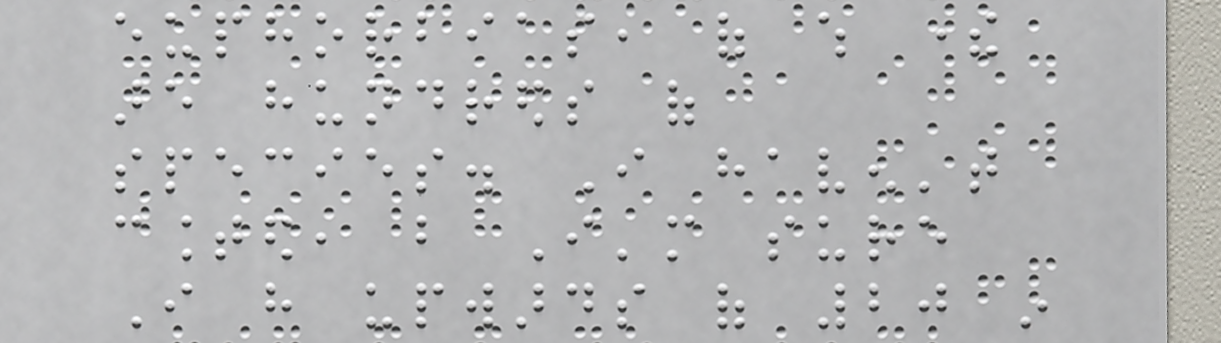euphorbias, of which there
are hundreds of
species. I haven't
counted, but I'm sure
I have upwards of 20 in
